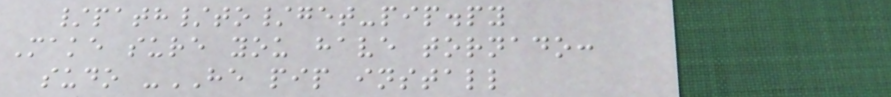/path/to/get-pip.py
Make sure you have tornado:
sudo -HE pip install
